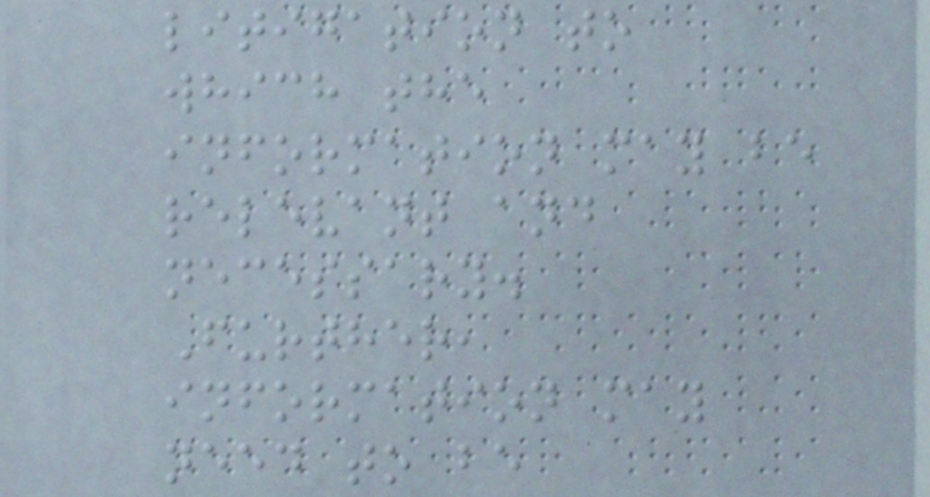litigation to
which the
information may be
relevant and
necessary.
Further,
information may
need to be
